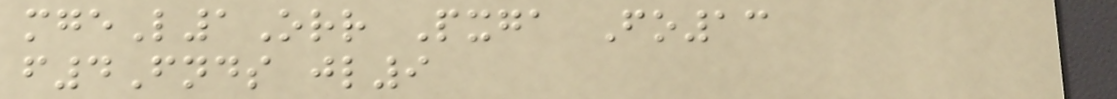mgeL1Orr Pxga Fo13
f4Fnds jl9
